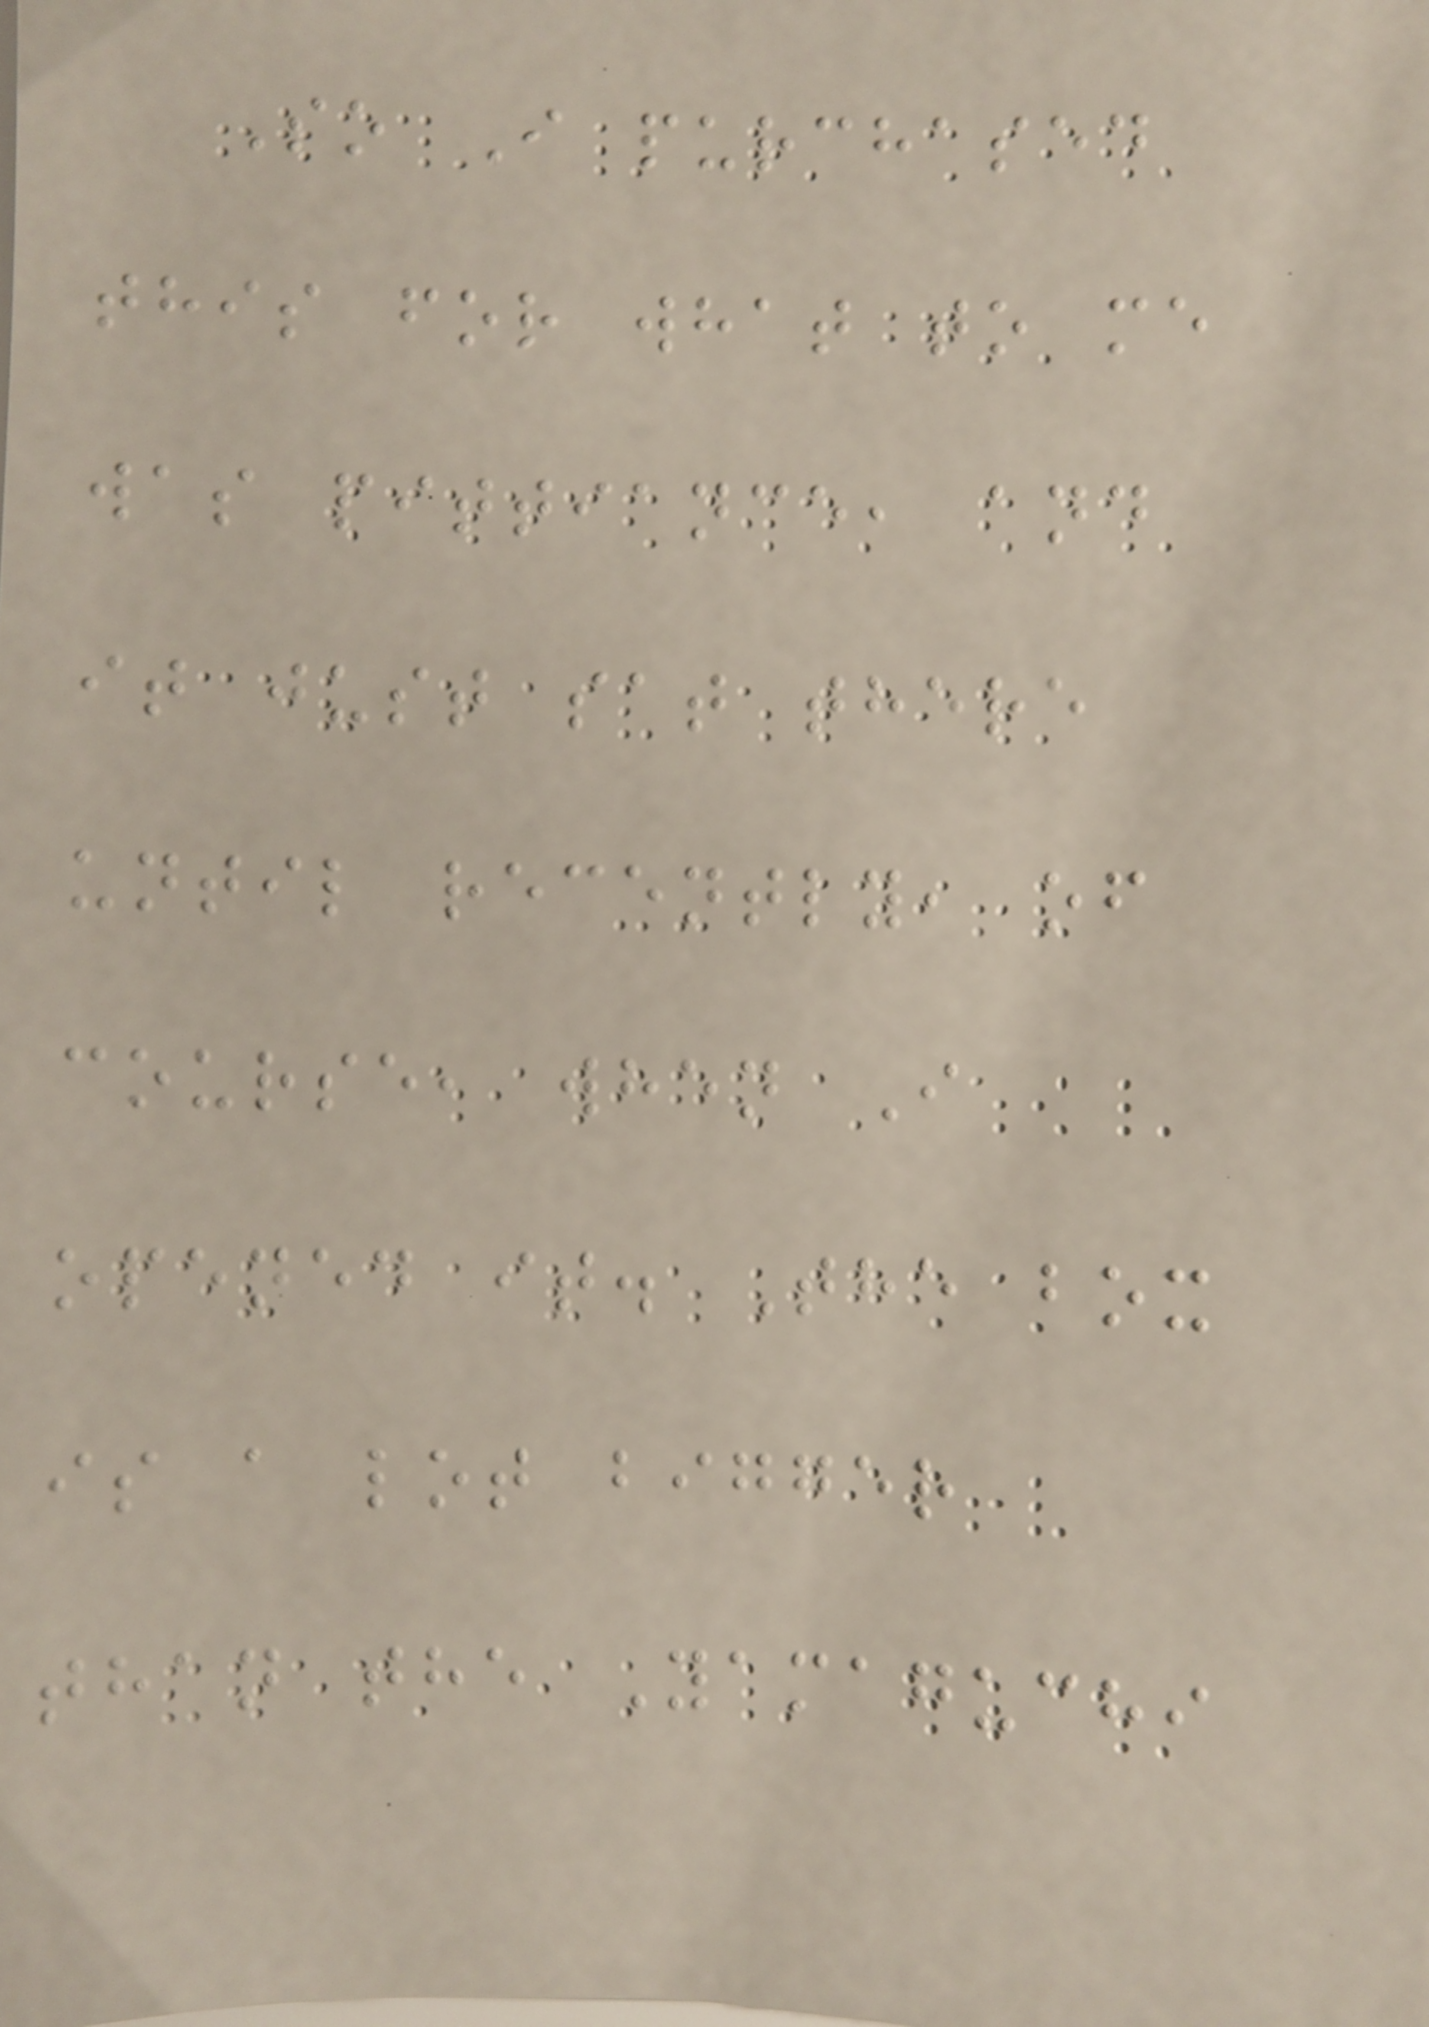So I purchased
this for what to me
was pittiance, and
it just sat there
until recently, of
course, when I
opened it. The box
is a lot bigger
than the Yamaguchi
